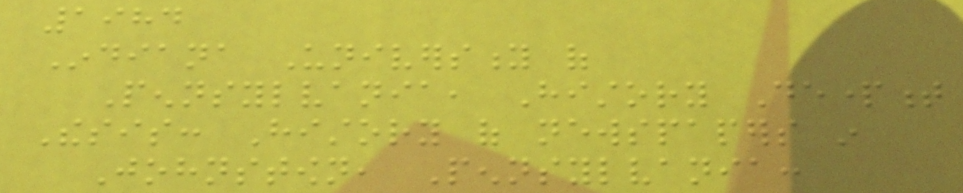1984
Indiana University of
Pennsylvania, History Department
Thesis: History of newspapers in
Johnstown, Pennsylvania:
